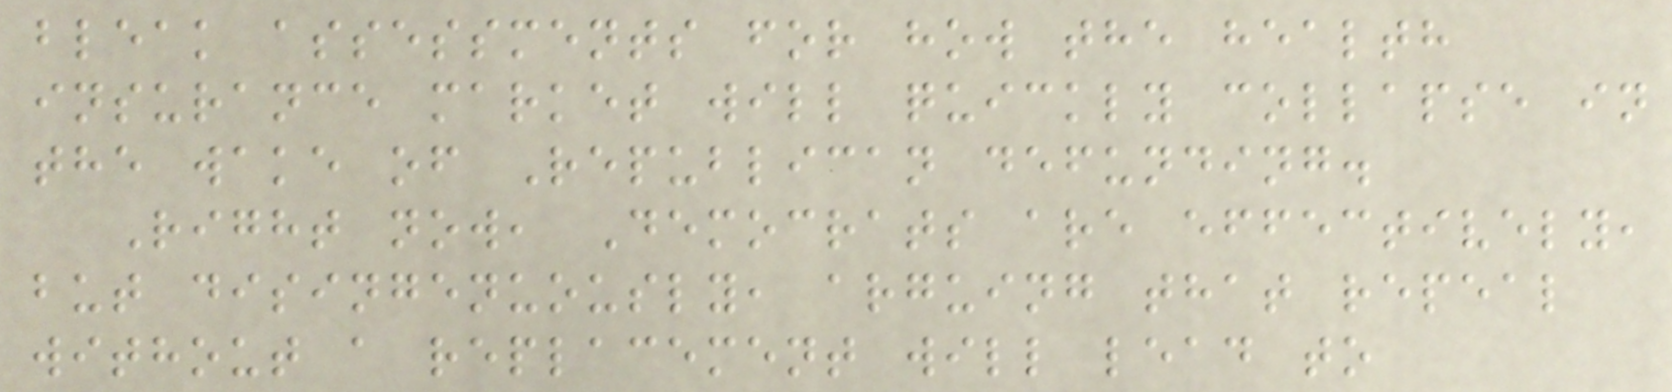bleak assessments for how the health
insurance market will quickly collapse in
the wake of Republican defunding.
Right now, Democrats are effectively,
but disingenuously, arguing that repeal
without a replacement will lead to
